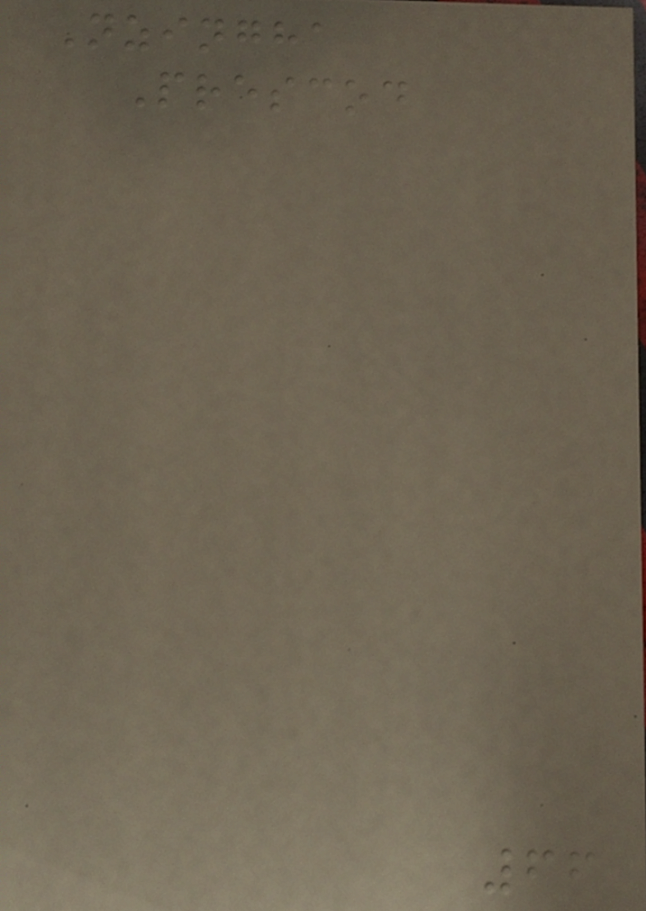Nzingha
Prescod
66
